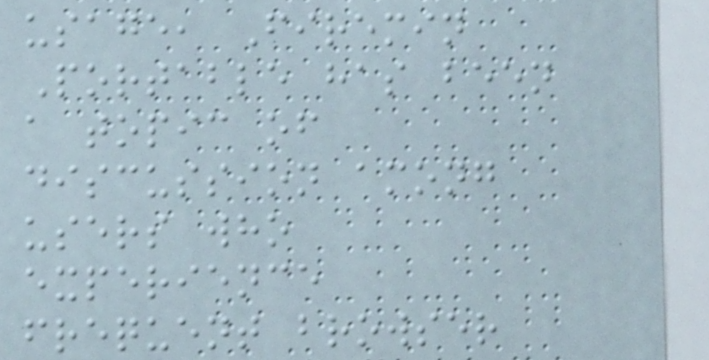usage, Firemin
Portable has been
a topic of
discussion among
users who
experience
frequent browser
